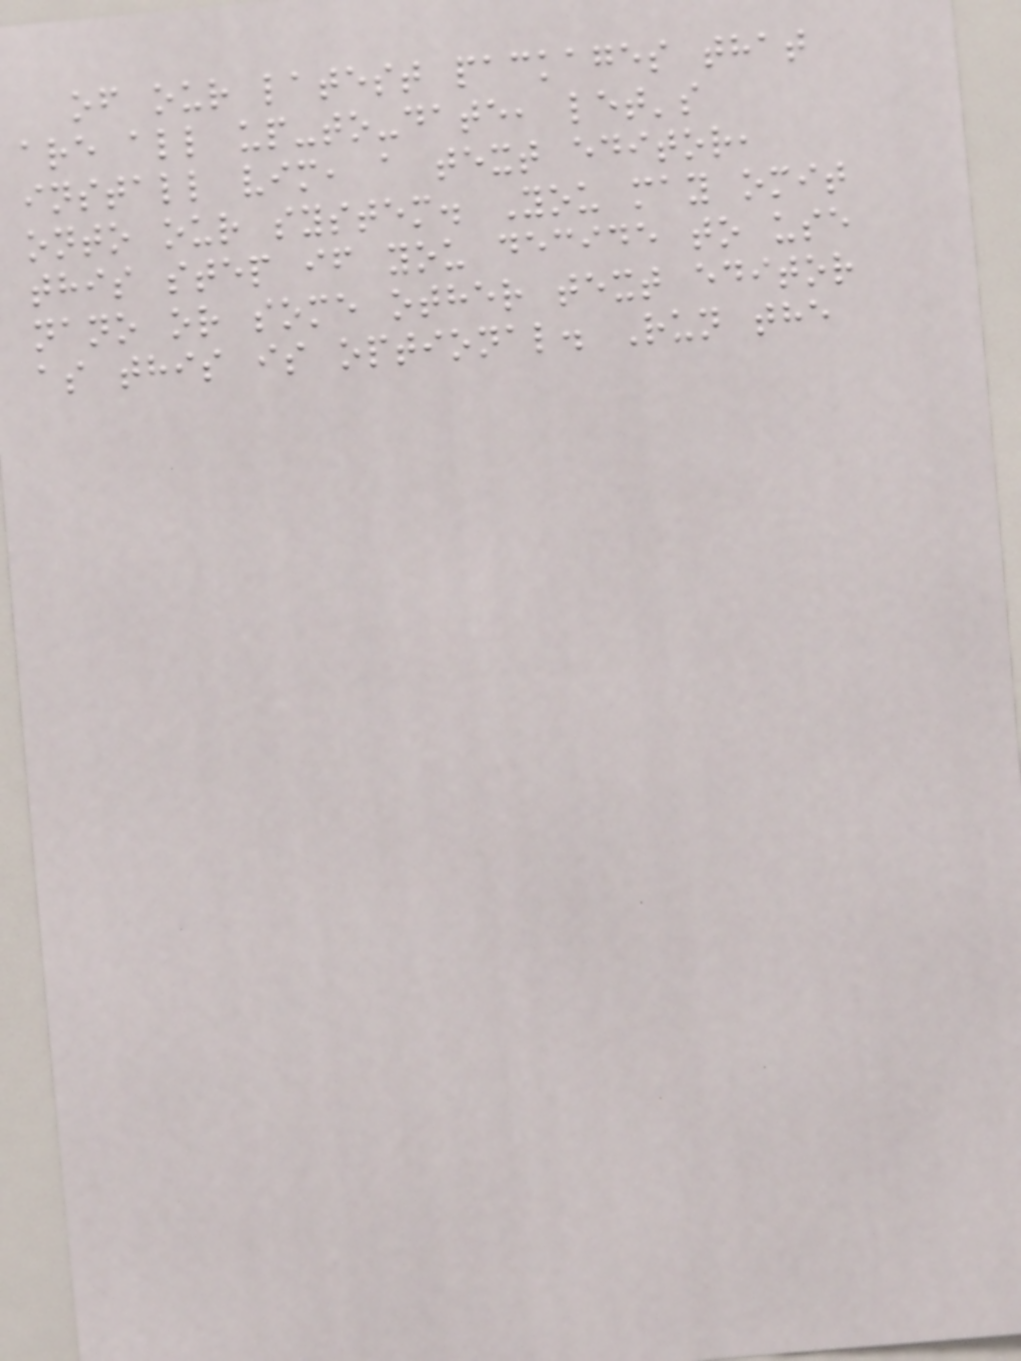of our latest packages that
are all up-to-date, let's
install vim, a text editor,
onto our system. You may omit
this step if you decide to use
nano or some other text editor
as this is optional. Run the
